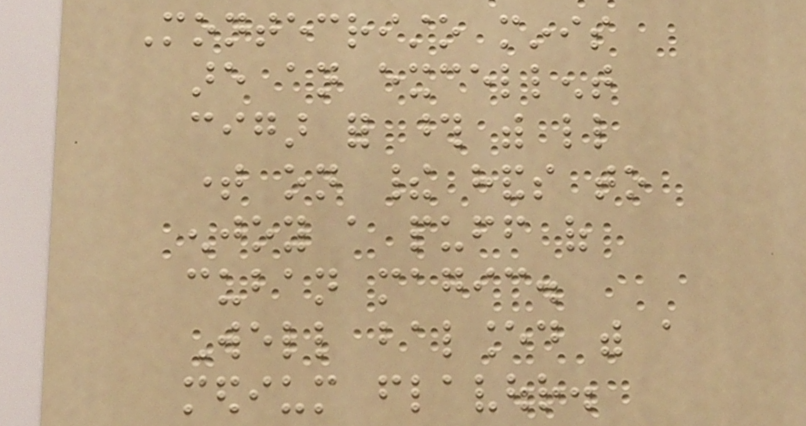Montecristo minis
are an excellent
cigar for those with little
time on their hands to
enjoy a puff of
cuban magic.
Well balanced with a
medium flavour.
